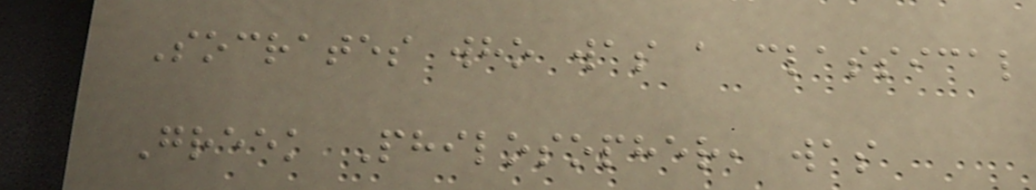Socrates who was a classical
Greek Philosopher, was
